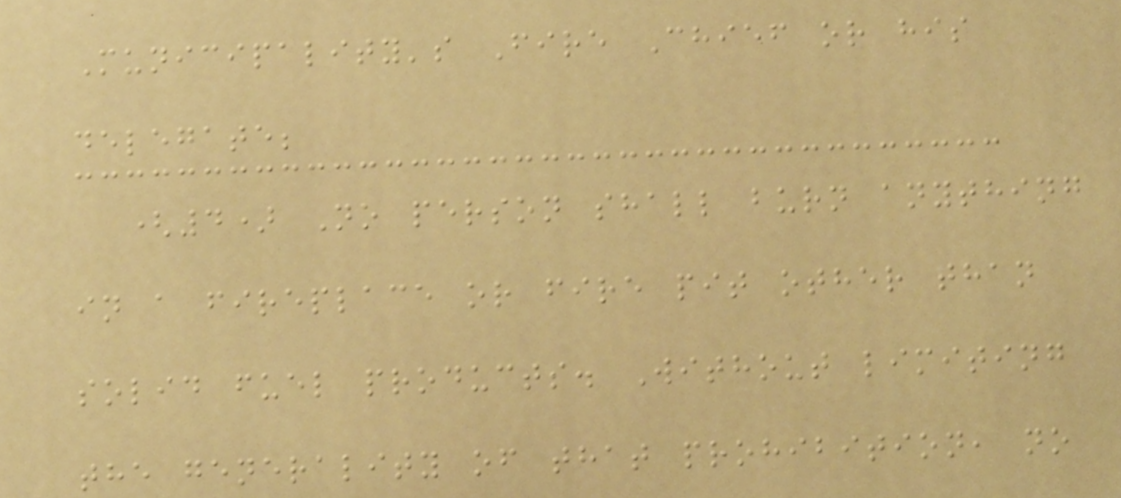Municipality's Fire Chief or his
delegate;
(4) No person shall burn anything
in a fireplace or fire pit other than
solid fuel products. Without limiting
the generality of that prohibition, no
